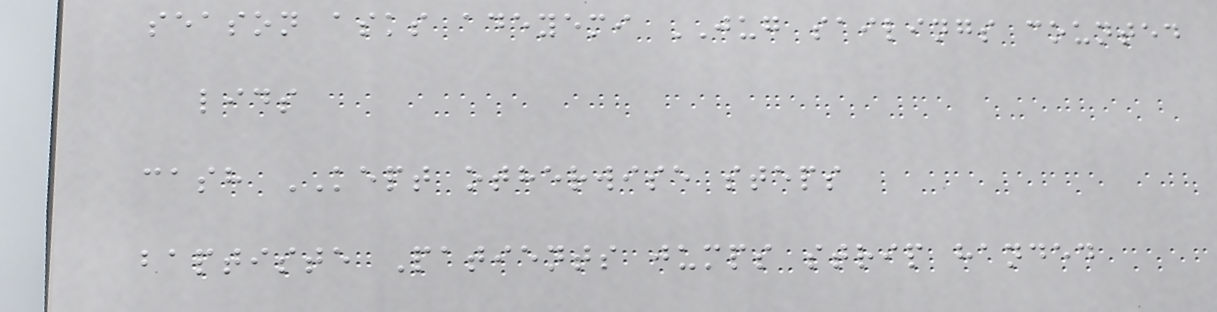season asks adeyemi JUG sailings counted
lids
cash KEPT otherwise steps
baptiste Patients jumps strip handed
